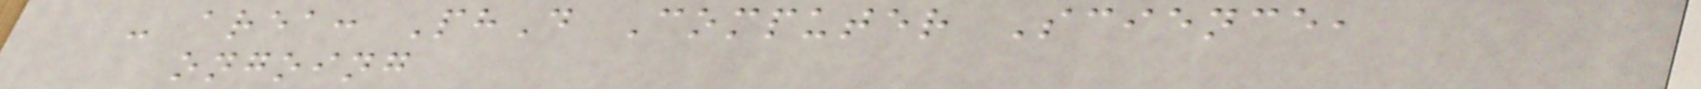- area: PhD Computer Science,
ongoing
